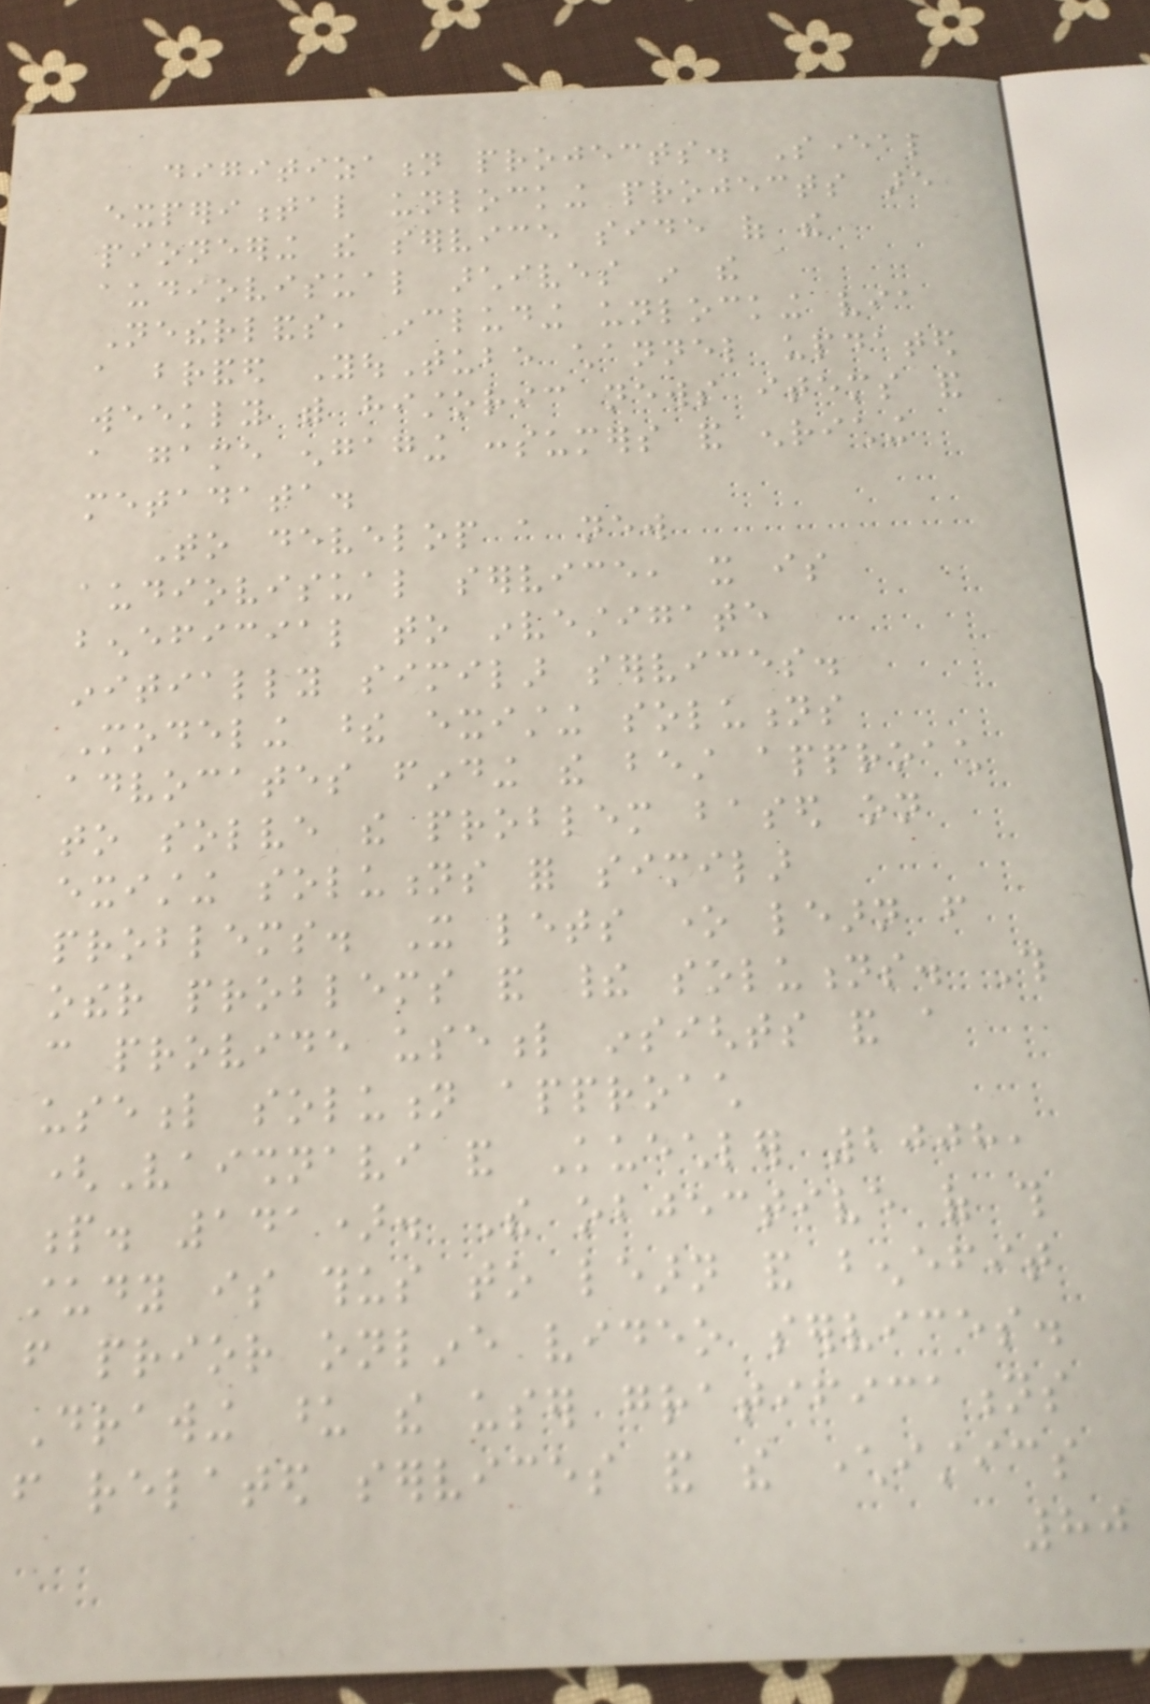digitization projects. Several
experimental unlocking projects are
pioneering the service side of the
audiovisual archives in the
Netherlands, including unlocking via
a branded YouTube channel updated
weekly with historic news items and
a game engaging consumers and enriching
metadata.
To develop a new
audiovisual service, it is
beneficial to investigate
initially similar services.
Modeling these existing solutions
advocates finding the best approach
to solve the problem based on
existing solutions for similar
problems. It lets one learn from
other problems and their solutions. This
can provide useful insights and a
useful solution approach
(Vaishnavi and Kuechler 2008,
p. 141). The objective of this
study is thus to learn and benefit
from prior online video services.
Drawing upon the user gratifications
from related services and the characteristics
80
